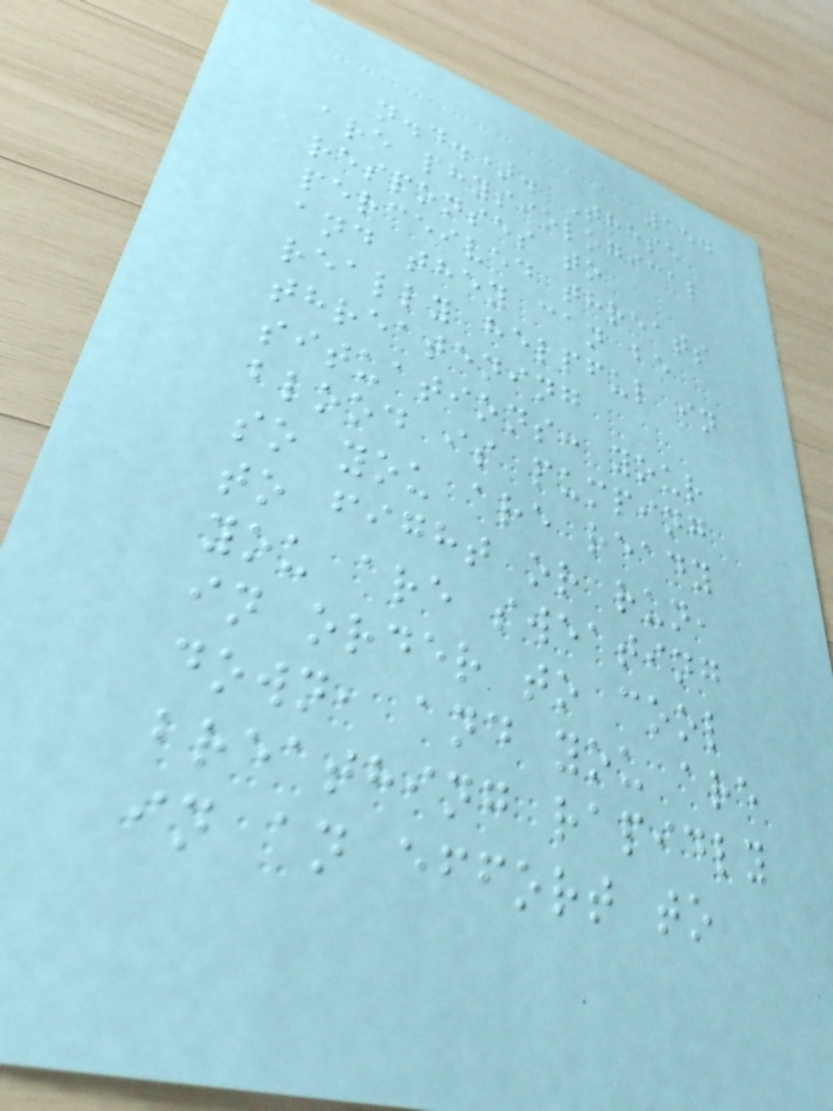154
n.d.). These
are physiological
responses to
perceived threats
and they can be
really helpful in
threatening
situations: your
blood is pumping
so you are ready
to fight or run,
you are sweating
in order to cool
down, and you are
breathing rapidly
in an effort to
